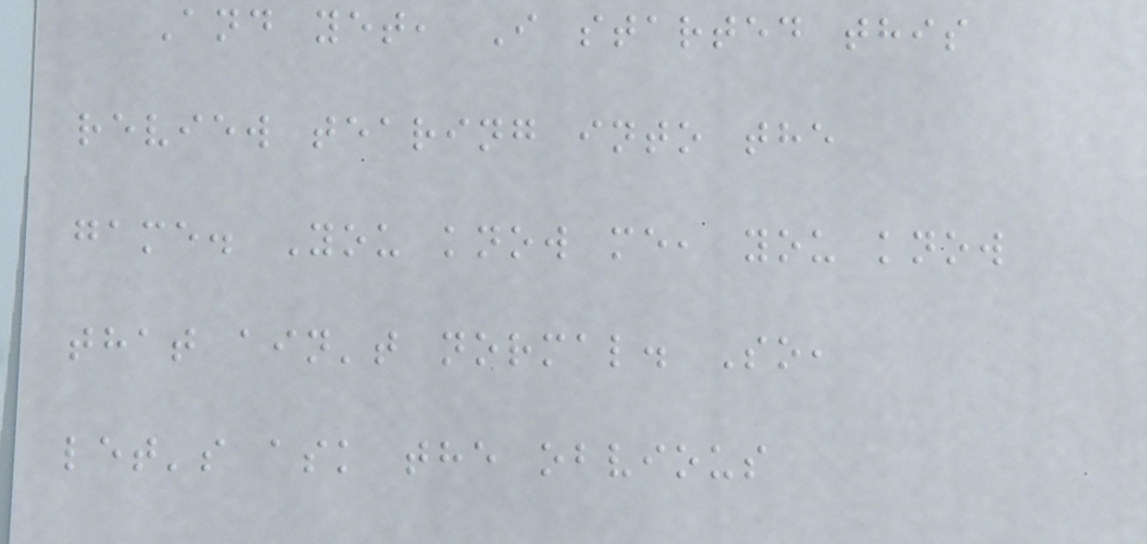And yet, I started this
review tearing into the
game. You know me, you know
that ain't normal. So,
let's ask the obvious
